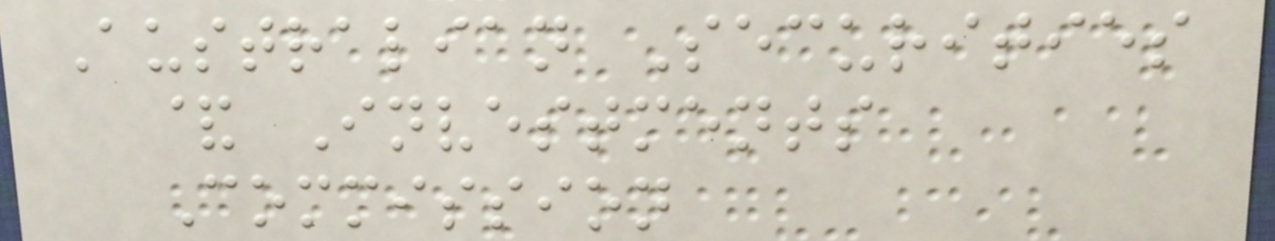Australian Securities
& Investments
Commission
